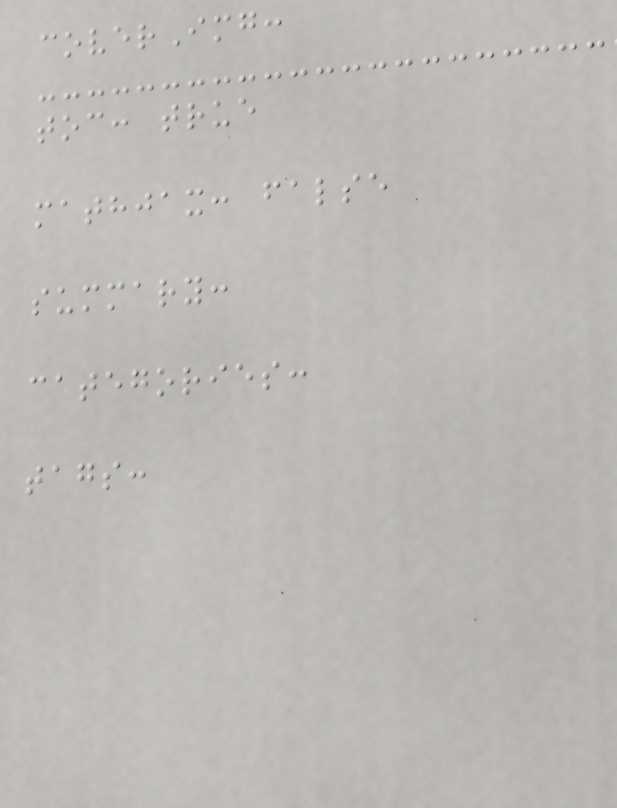coverImg:
toc: true
mathjax: false
summary:
categories:
tags:
